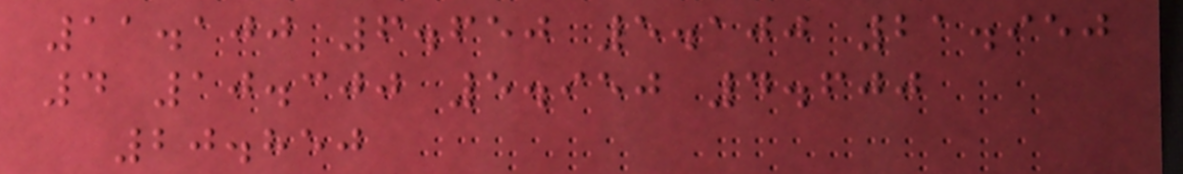11.100 6.650 5.100 21.950
4 10.300 5.950 4.600
20.850
